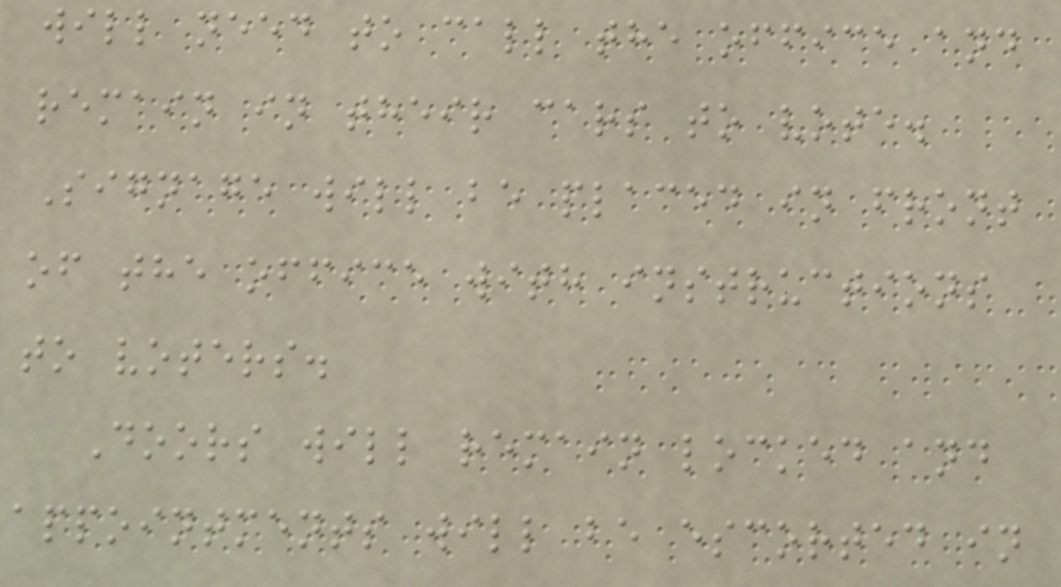will need to call the office and
remain in their cars to vote.
Signage will be placed in front
of the office with instructions
to voters.
Doors will remain locked and
appointments will be escorted in
